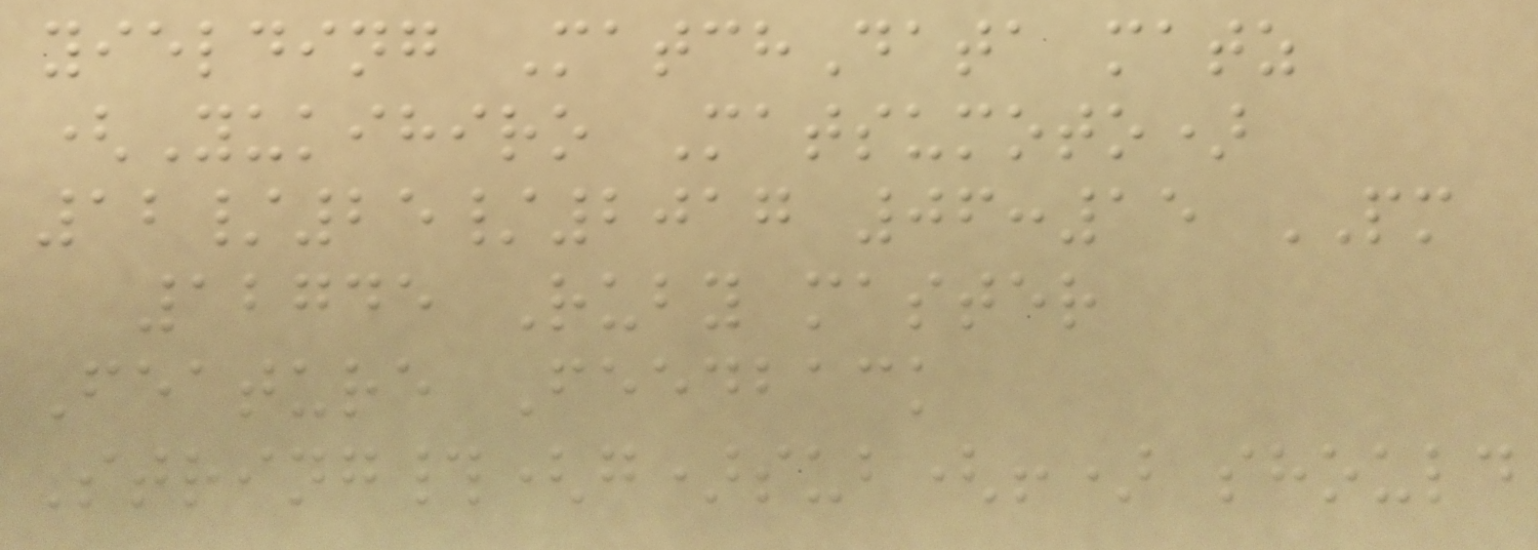yielding MatchData matz
(Yukihiro Matsumoto)
12/25/2017 06:15 PM
12745 Ruby master
Feature Feedback
String#(g)sub(!) should
